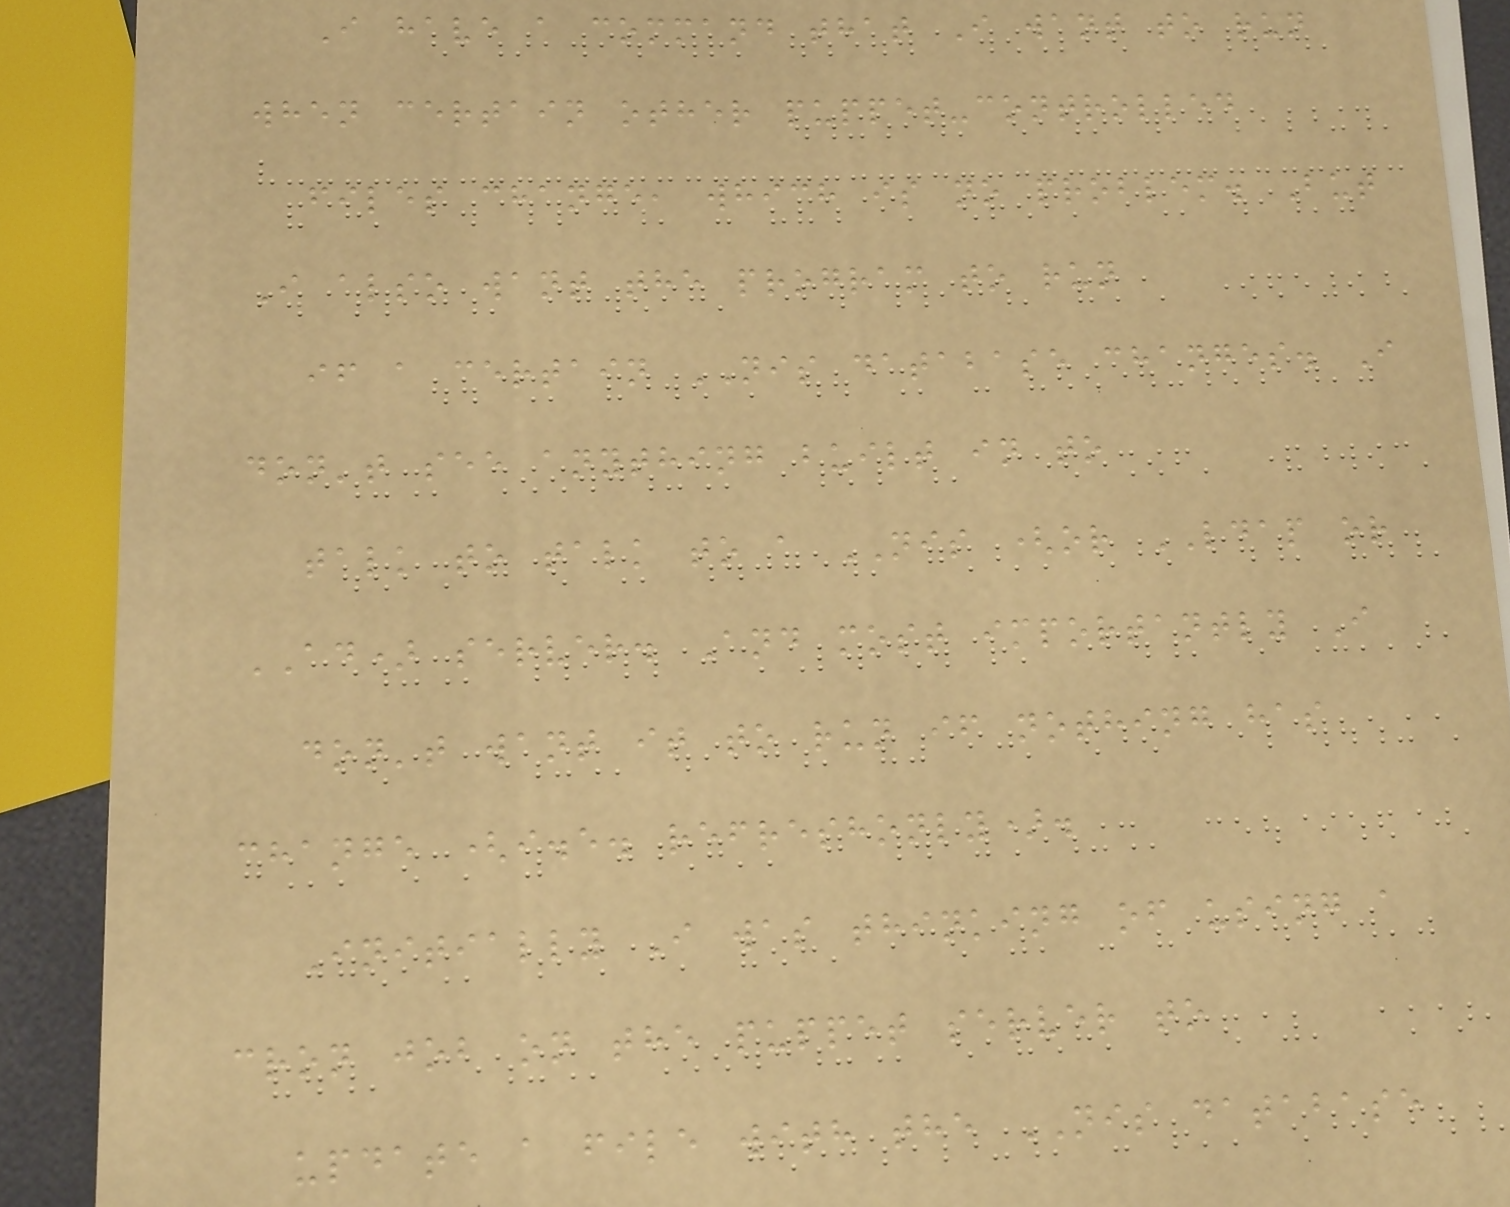I have a command that I want to run
when certain other puppet-controlled
files change, which is no problem. But
I also want the program to run
if a certain NIS database changes. I
don't see anything built in to
talk to talk to a NIS (or LDAP or
AD) server. And most importantly I
don't want it to run if nothing has
change (i.e. refreshonly).
Initially I was thinking of using a
cron job on the puppet server to
update a file with the NIS database
